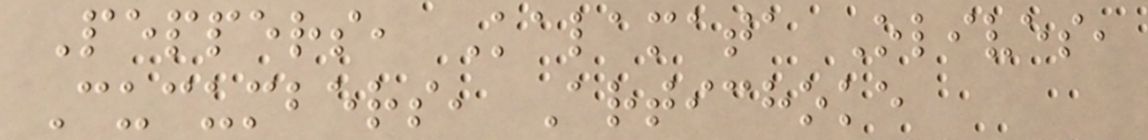Peppers, Kalamata Olives,
Cucumbers, Artichoke
